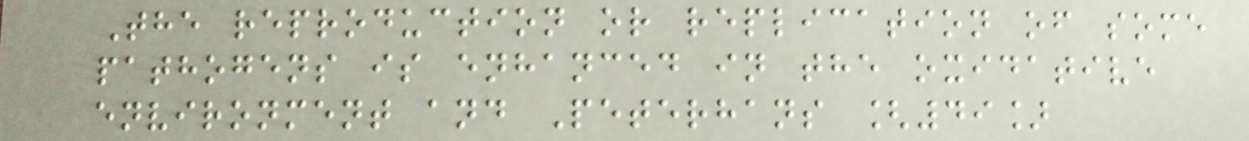The reproduction or replication of some
pathogens is enhanced in the oxidative
environment and Peterhans [49]
